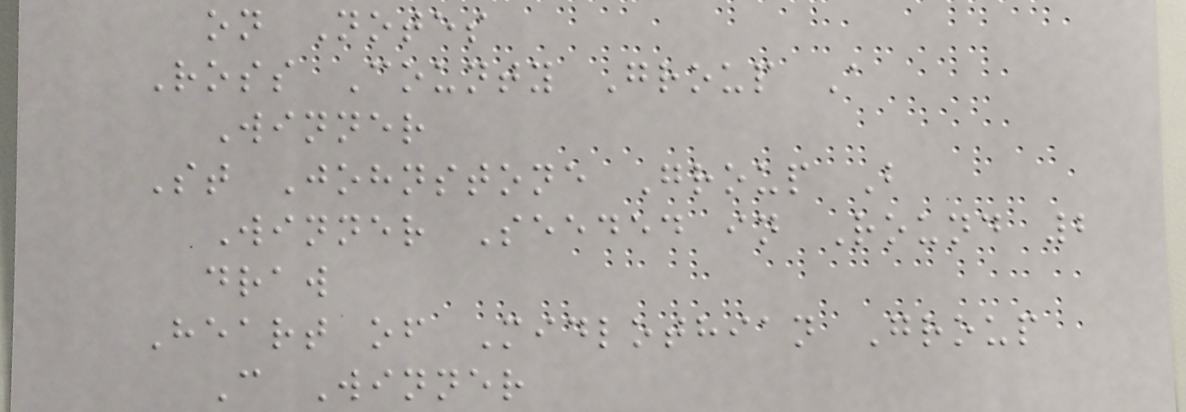on Notes
Ross County Group A
Winner
St Johnstone Group B
Winner Seeded in Round 2
draw
Heart of Midlothian Group
C Winner
